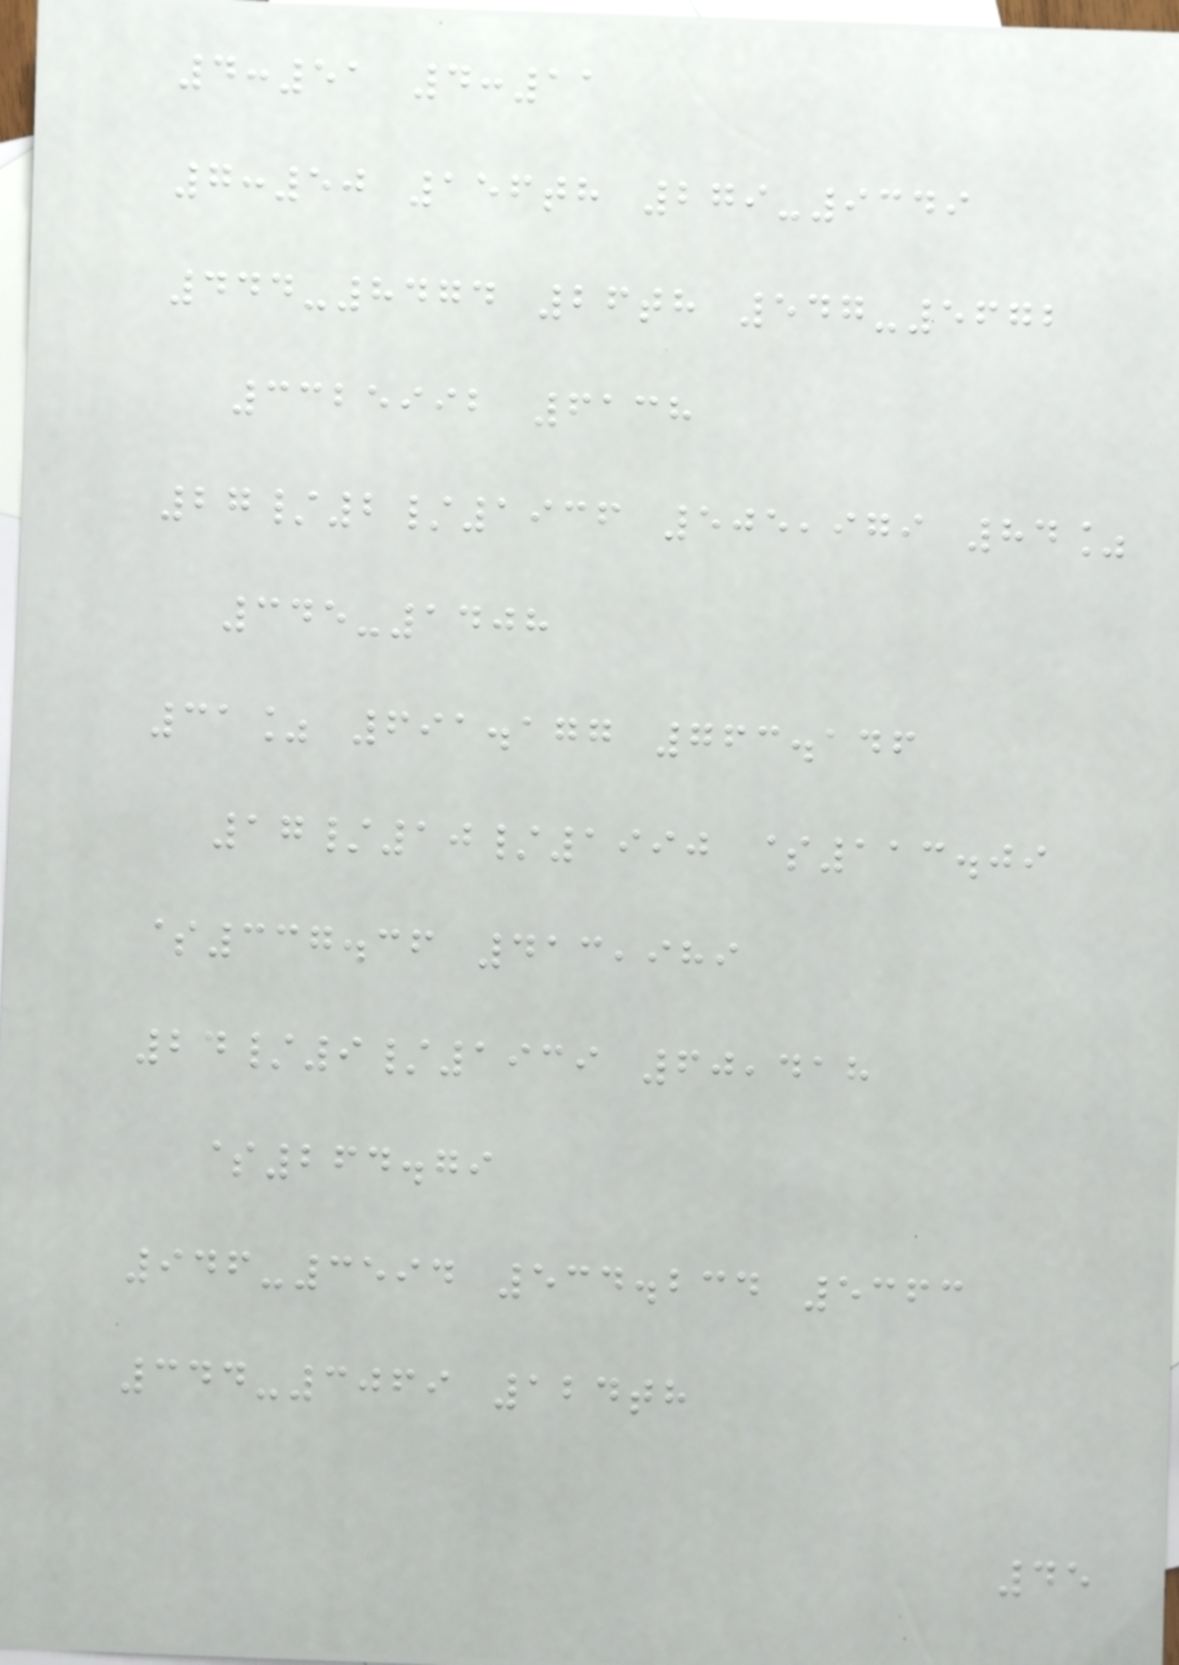4:51 4:11
7:50 156th 279-9349
444-8474 26th 547-5672
3325992 6138
27/2/1936 505,979 84%
345-1408
31% 691.177 763.146
17/10/1990 $113.09
$337.36 413,989
24/9/1939 60,418
$264.79
946-3594 534.234 5363
344-3069 124th
45
